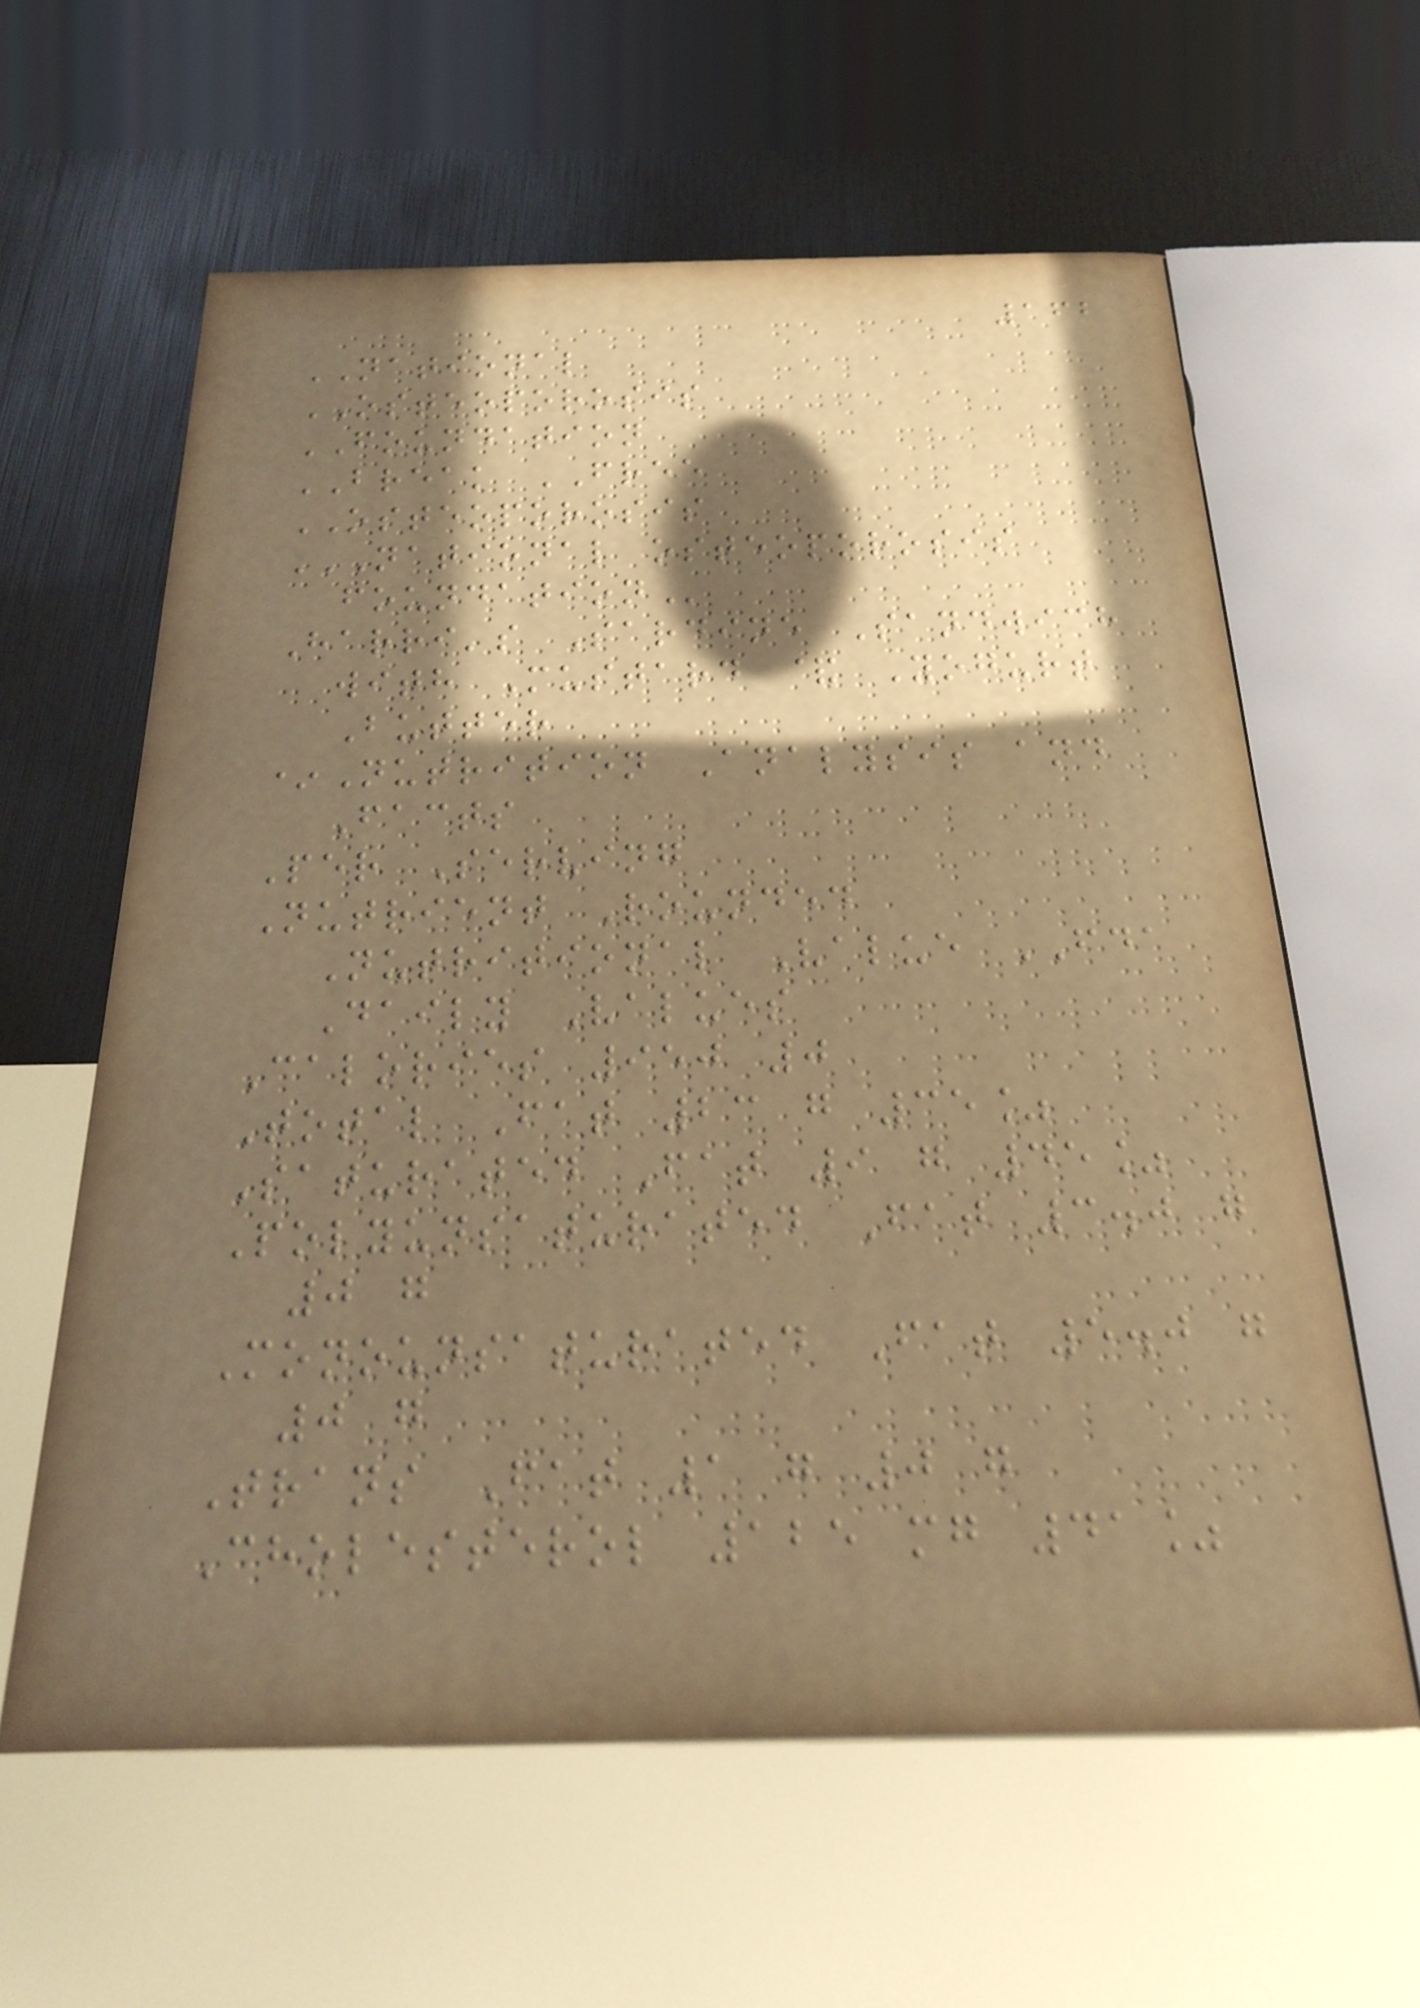162
NATIONAL
OSTEOPOROSIS
FOUNDATION
BREAK FREE
OSTEOPOROSIS
NATIONAL OSTEOPOROSIS
FOUNDATION
Harri's Sardine Sandwich
with Mustard & Yogurt
Butter
*Nutrition Analysis and
Facts
Per Serving
Nutrient Rounded
Nutritional Value FDA
Daily Values
Calories 950 0
Total Fat 23 g 35%
Saturated Fat 9 g 45%
Polyunsaturated Fat 3.0 g
0 g
Monounsaturated Fat 5.0 g
0 g
Trans Fat 1 g 0 g
Cholesterol 125 mg 41%
